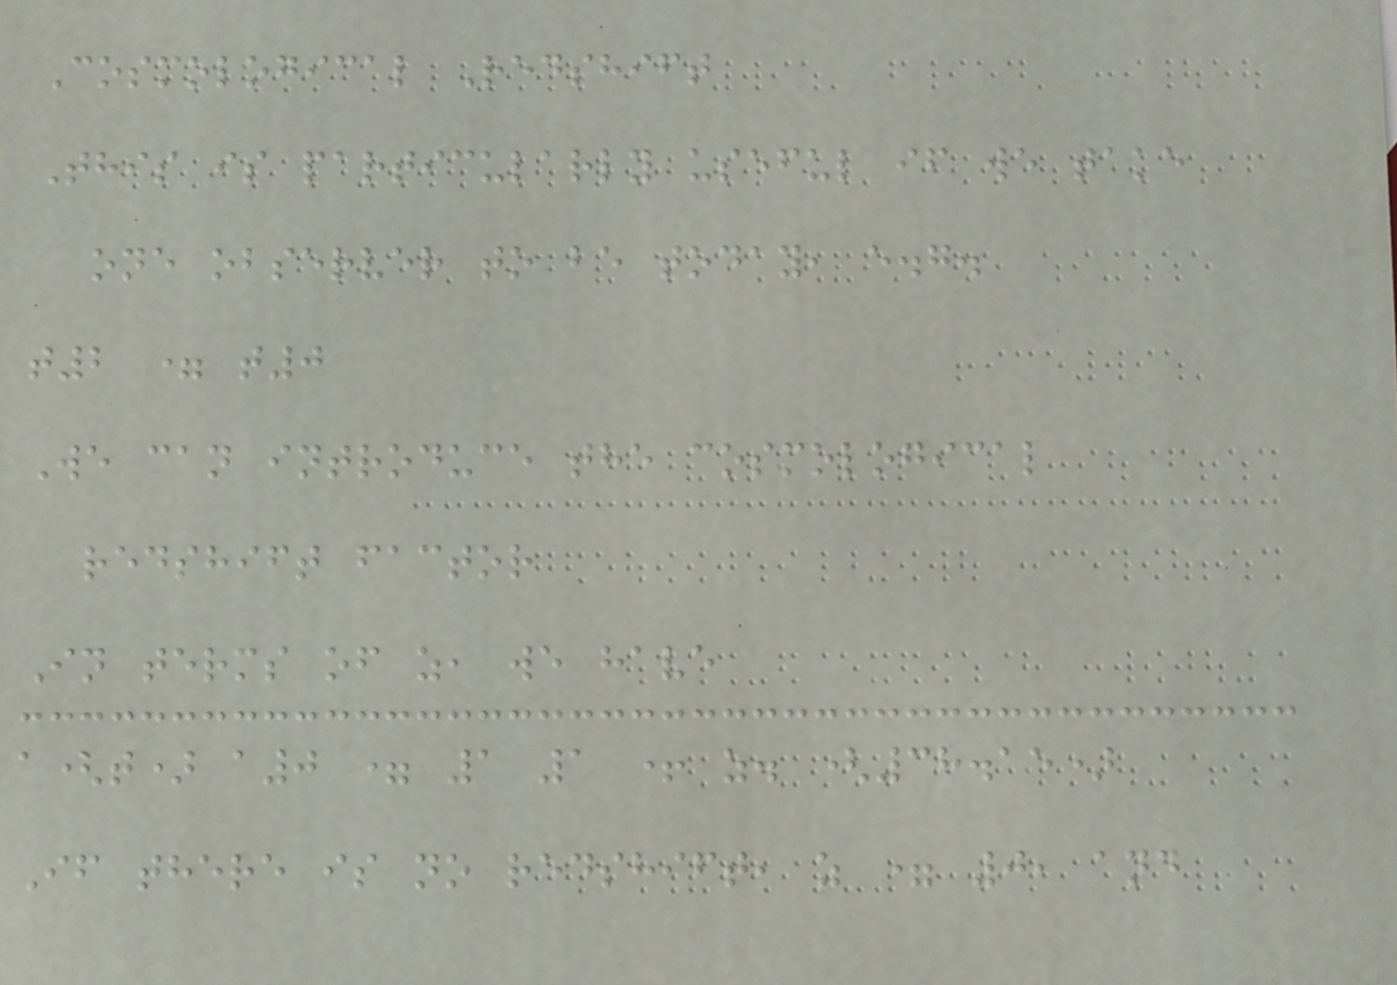Cosmological Redshift
This is particularly useful if we take
one observer to be today, e.g.
t2 = t0
We can introduce the cosmological
redshift factor
In terms of z, we have
a(t) a0 = 1 1 + z. (38.15)
If there is no redshift, z = 0, and
